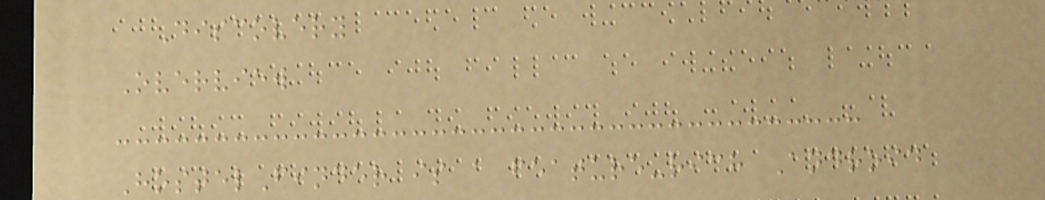Discovery
Overview
HostelFinder is a feature-rich Android
